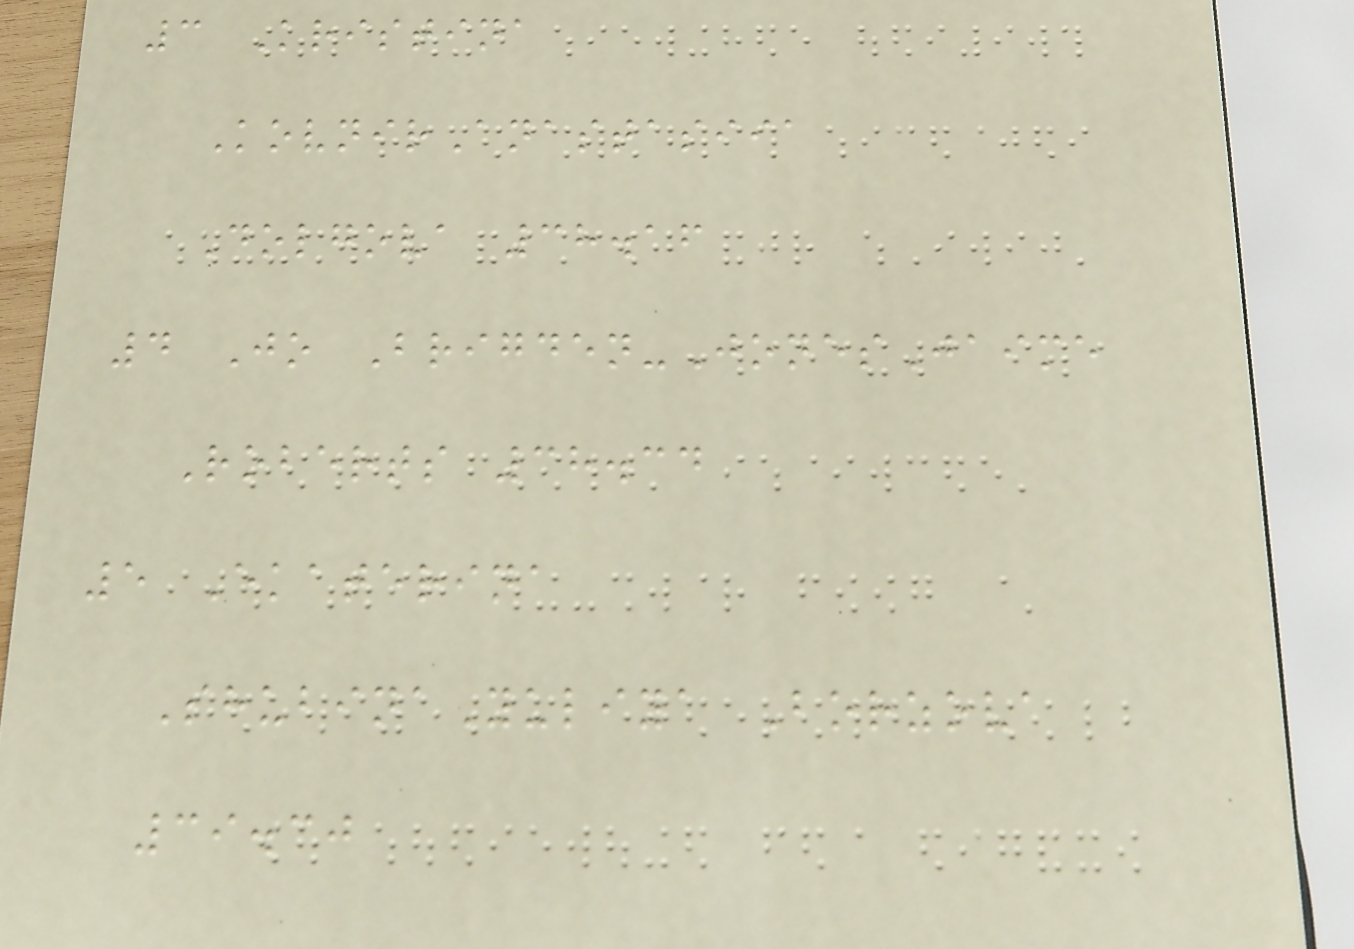3 Kristina
KovnirAnastasiia
Dolgova 38.16
4 Jo Brigden-JonesJaime
Roberts 38.34
5 Ekaterina
ShubinaYuliya Borzova
39.30
